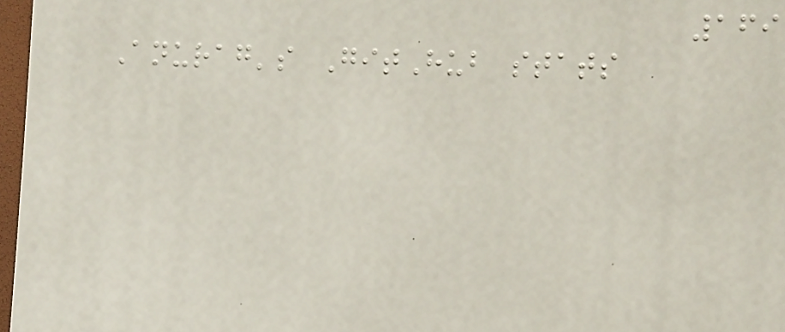169
Anurag's GitHub stats
